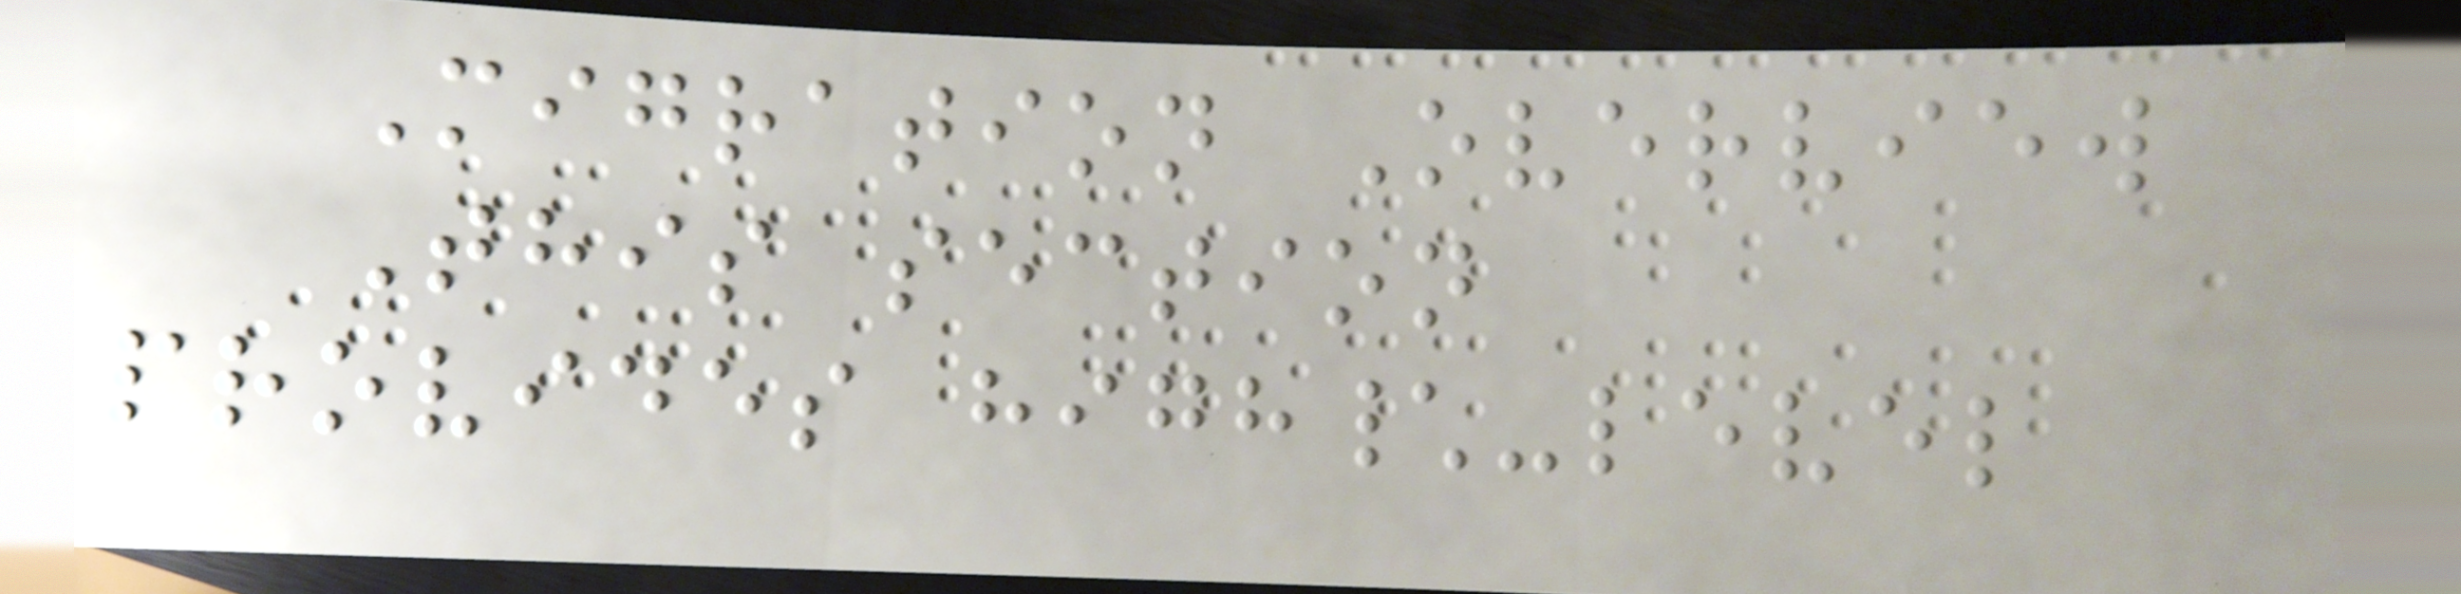Migration Overview
This section
provides high\-level
